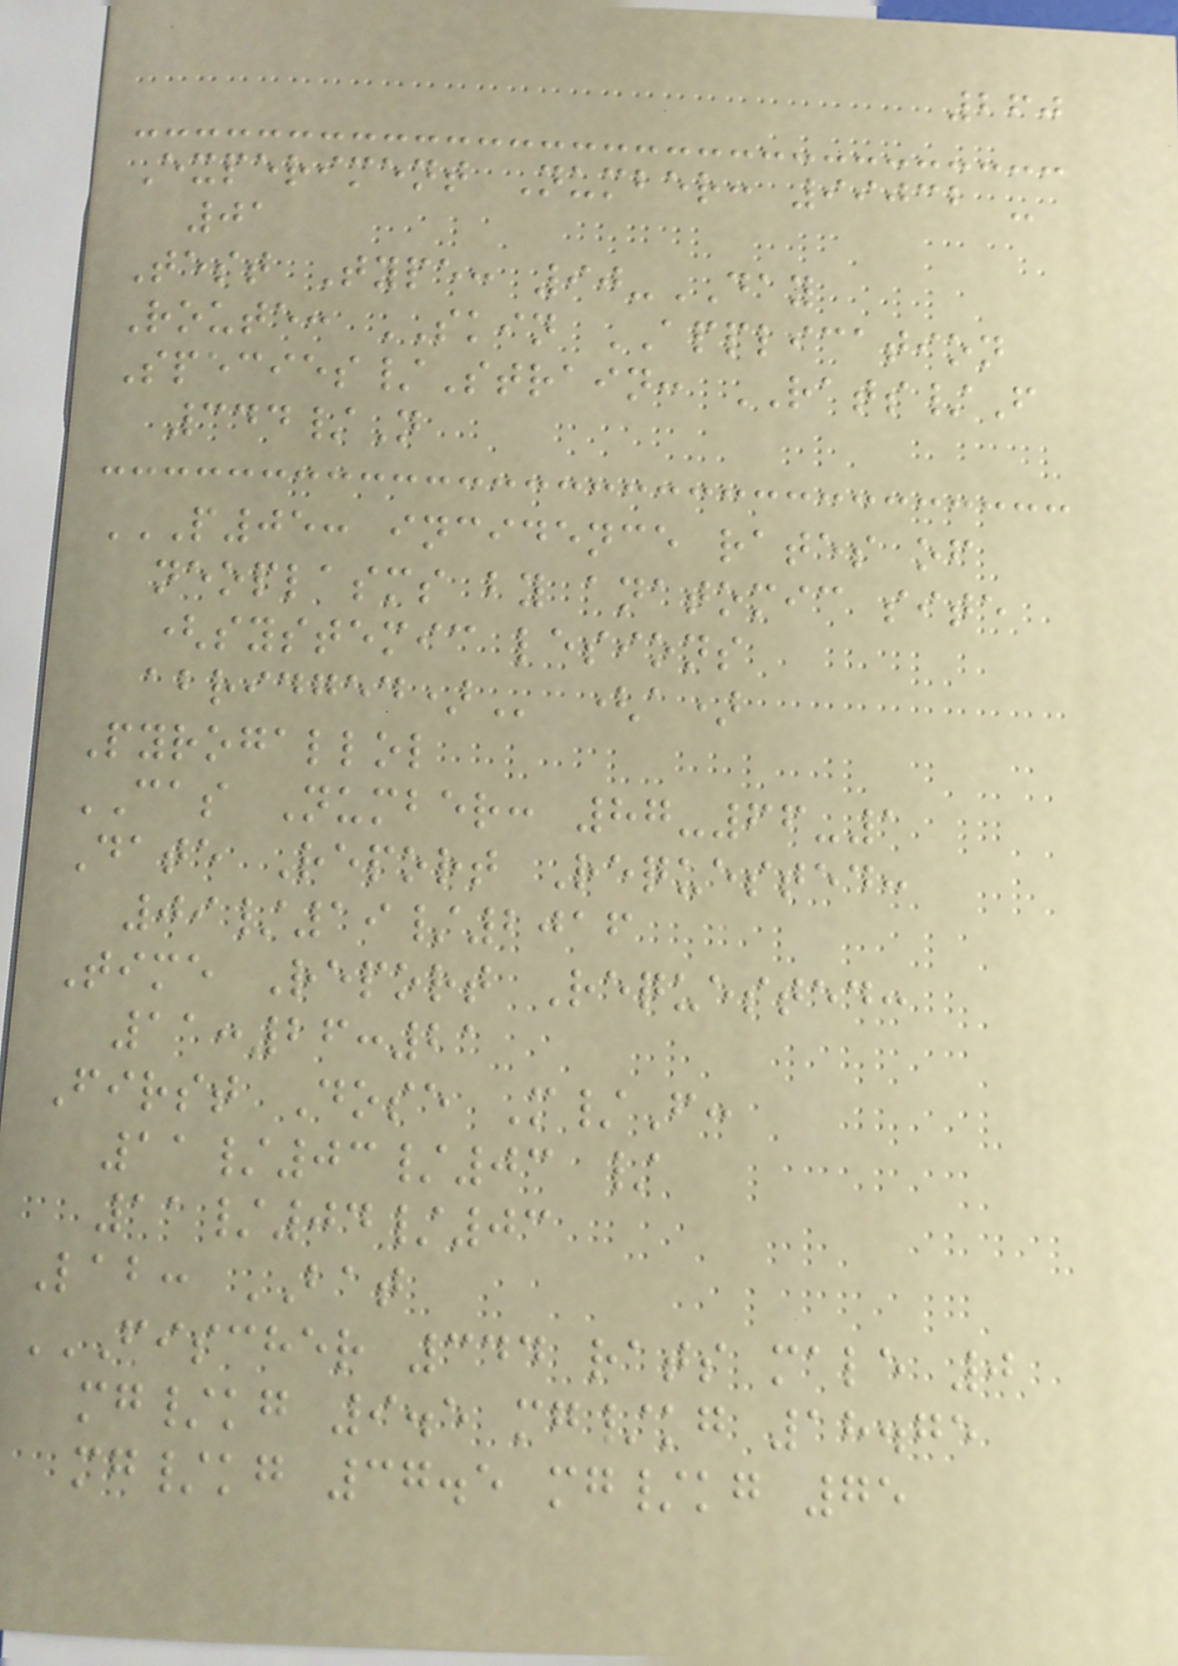260
Experiment Number: 99032 -
01
Test Type: 90-DAY
Route: SKIN APPLICATION
Species/Strain: RATS/F
344/N
P05: INCIDENCE RATES OF
NEOPLASMS BY ANATOMIC SITE
(SYSTEMIC LESIONS
ABRIDGED) (a)
Pyrogallol
CAS Number: 87-66-1
Date Report Requested:
09/19/2016
Time Report Requested:
11:26:21
First Dose M/F:
11/03/03 /
11/04/03
Lab: BAT
FISCHER 344 RATS MALE 0
MG/KG 9.5 MG/KG 18.75
MG/KG 37.5 MG/KG 75
